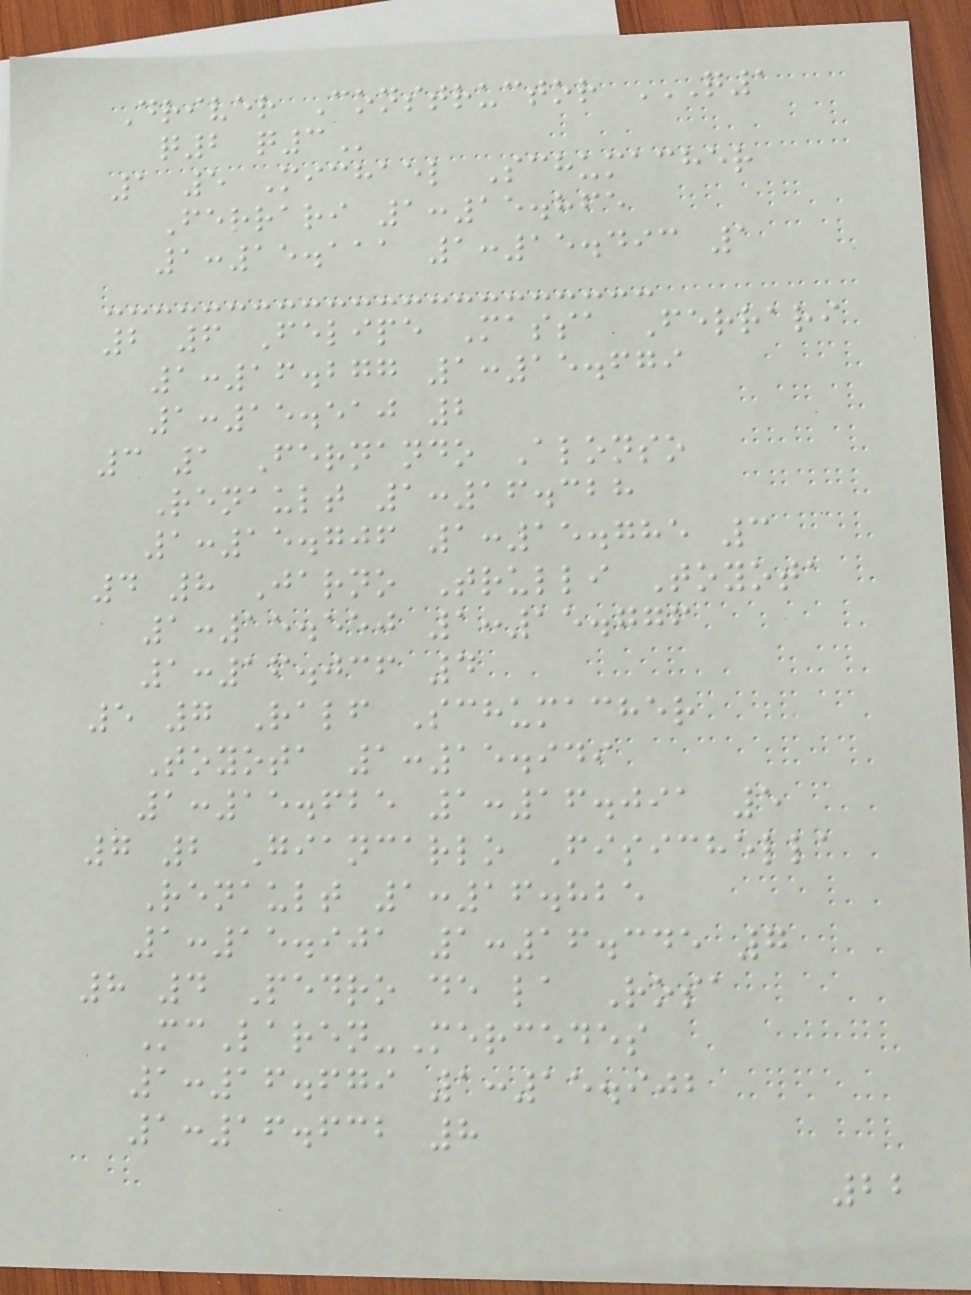Driver Constructor Q1
Q2 Q3
1 5 Michael Schumacher
Ferrari 1:15.865
1:15.111 1:15.493 1
2 6 Felipe Massa Ferrari
1:16.277 1:15.679
1:15.510 2
3 1 Fernando Alonso
Renault 1:16.328
1:15.706 1:15.785 3
4 8 Jarno Trulli Toyota
1:15.550 1:15.776
1:16.036 4
5 7 Ralf Schumacher
Toyota 1:15.949
1:15.625 1:16.091 5
7 2 Giancarlo Fisichella
Renault 1:16.825
1:15.901 1:16.345 7
8 4 Pedro de la Rosa
McLaren-Mercedes
1:16.679 1:15.902
1:16.632 8
22
